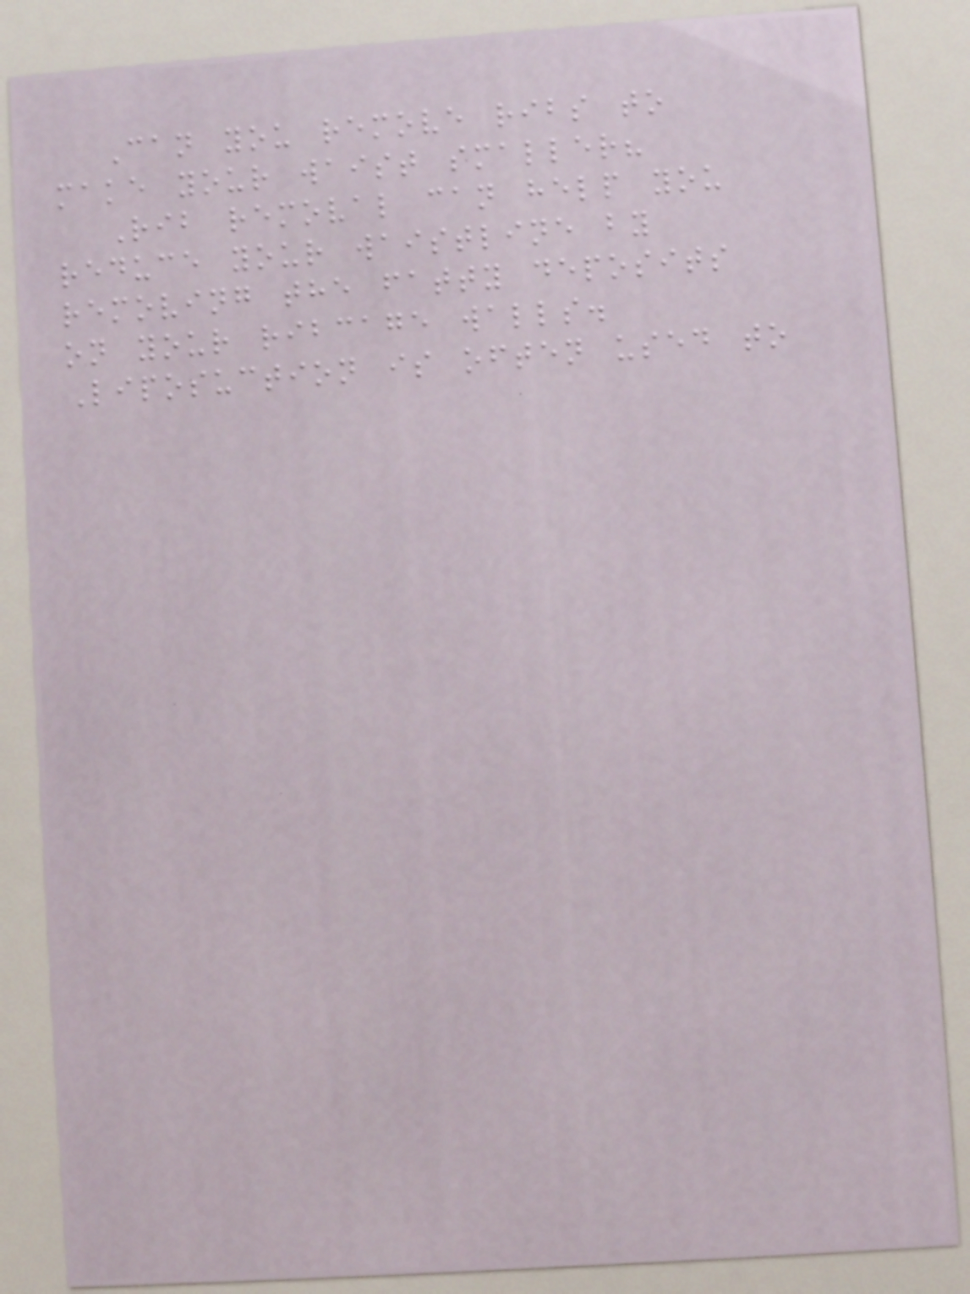Can you remove ribs to
make your waist smaller?
Rib removal can help you
reduce your waistline by
removing the fatty deposits
on your ribcage walls.
Liposuction is often used to
